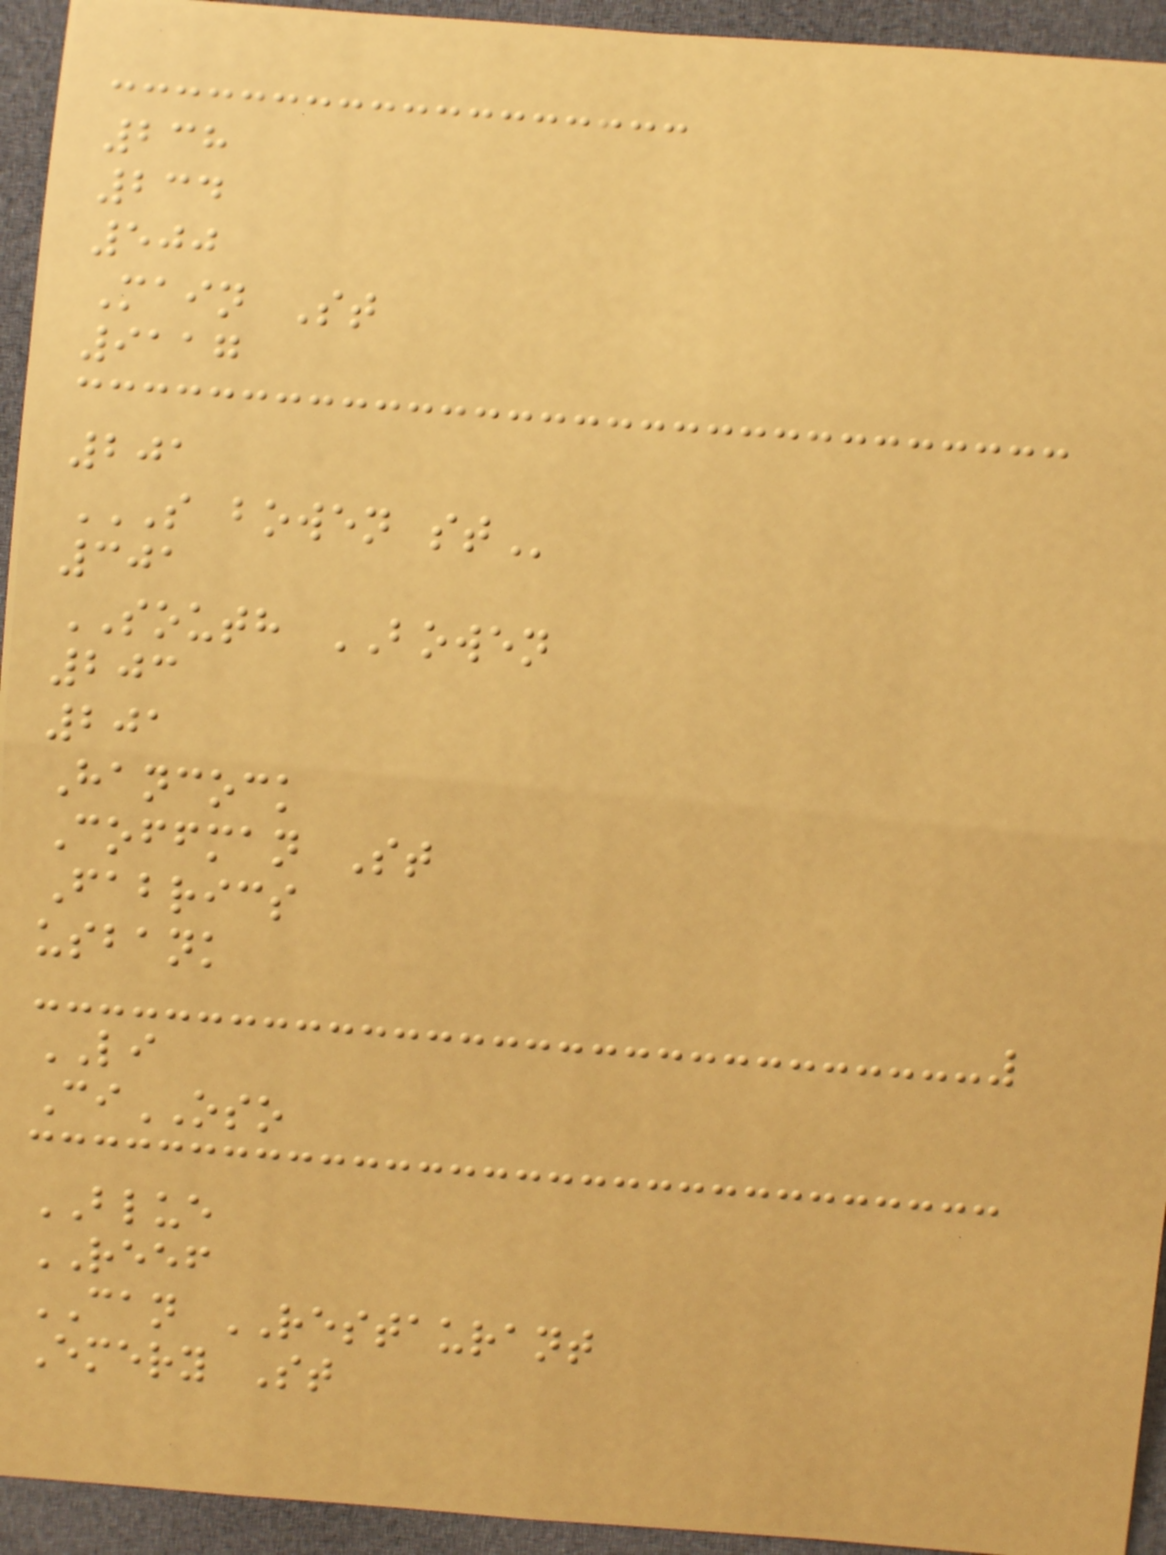238
234
500
Main St
9117
201
S BOWEN ST
301
SOUTH BOWEN
203
201
Hancock
Coffman St
Fabrics
usbank
LI
CiOSO
BLUE
REEF
CAN RESTAURANT
Emery St
